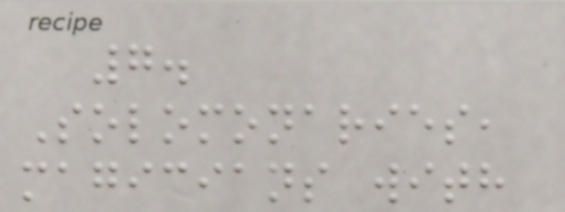7.
Solomonaries,
magicians with
